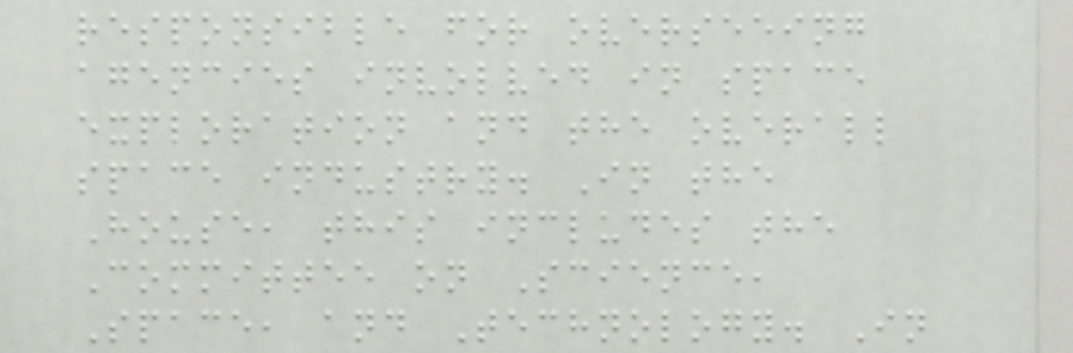responsible for overseeing
agencies involved in space
exploration and the overall
space industry. In the
House, this includes the
Committee on Science,
Space, and Technology. In
